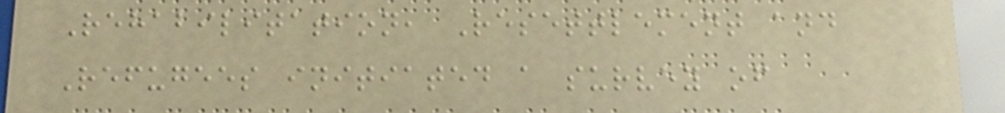Rehabilitation, Resettlement and
Refugees initiated a survey of
